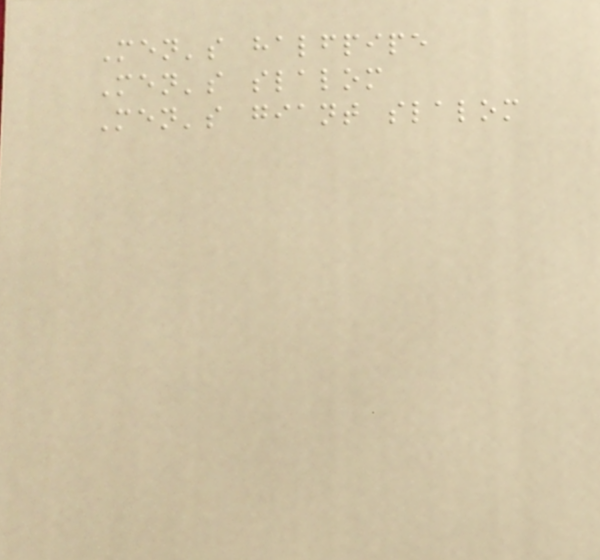Men's halfpipe
Men's slalom
Men's giant slalom
